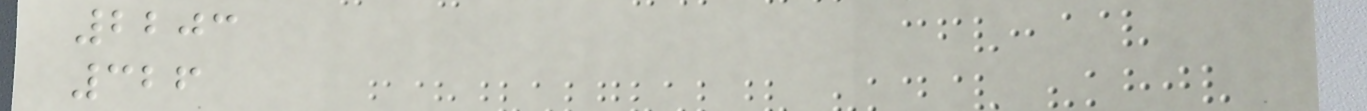2203
326
